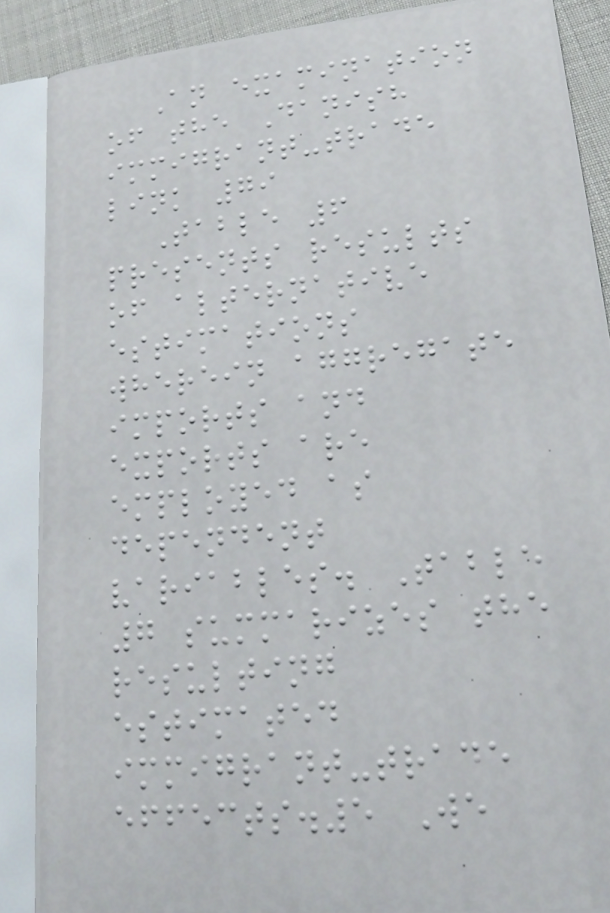An examination
of the Danish
immigrant-trade
link 79
Table 6
presents results
of alternative
estimations
wherein aggregate
imports and
exports are
employed as
dependent
variables. Table
7 summarizes the
resulting
estimated
immigrant-trade
effects.5 We
